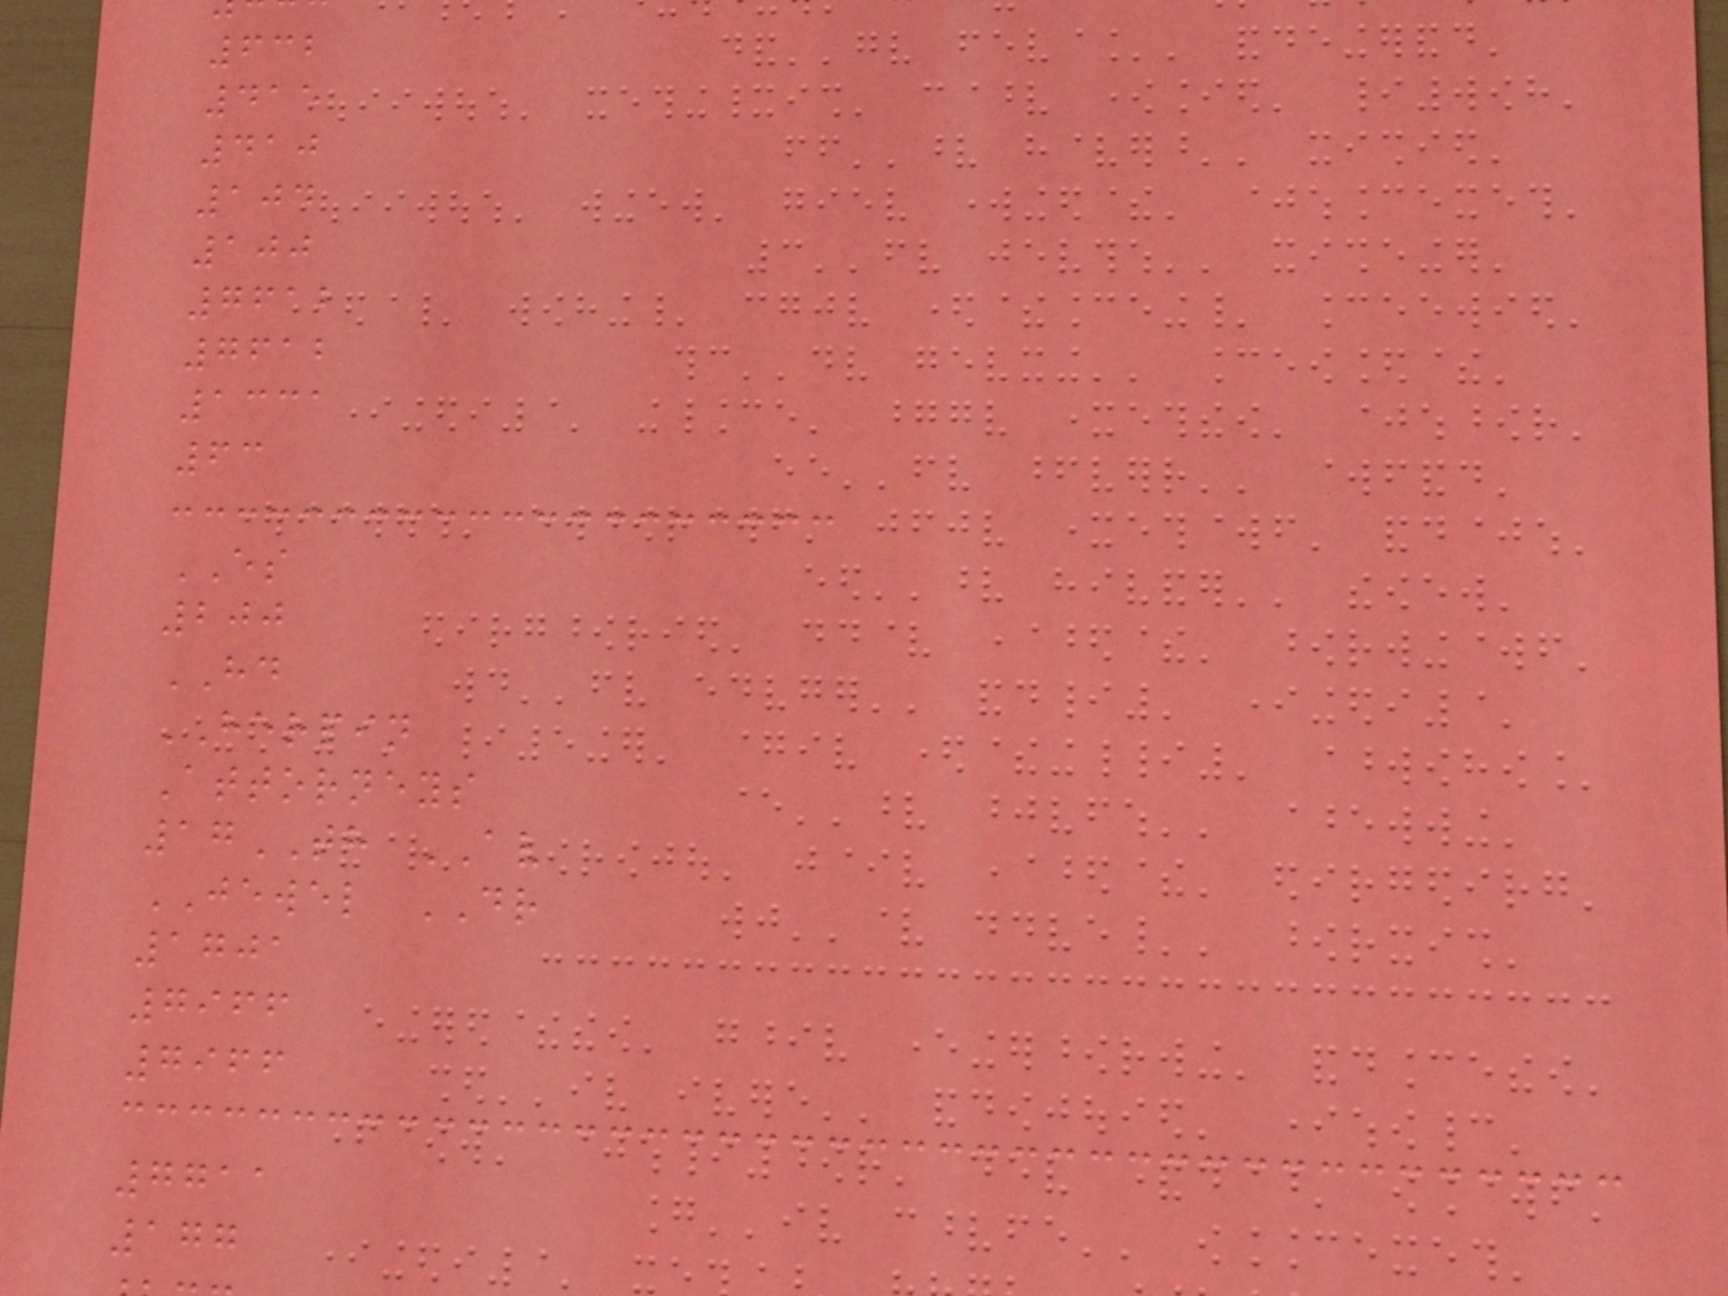632
415
410
104
100
7612
7612
1331
63
ES
200
HD
HERPIN
Attorneys
17TH AV
JEWEL DR
1701
7966
7966
7711
177
